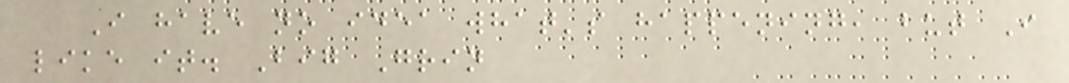I have no idea what's happening, but I
like it. Big Grin
